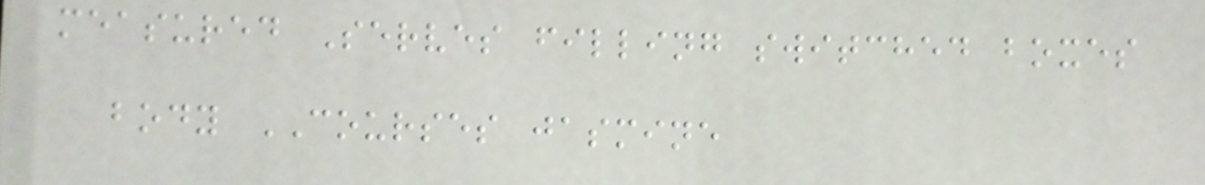measured Serves filling switched boxes
body COURSES jasmine
